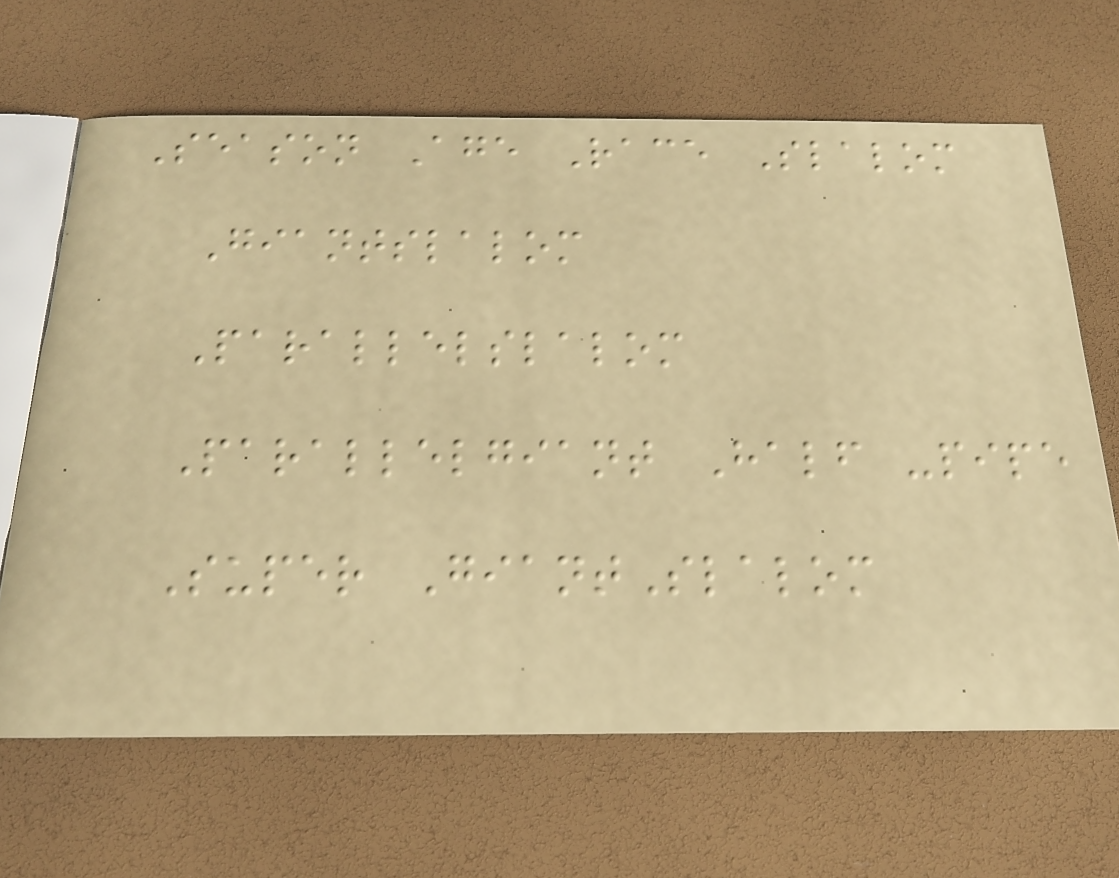Season Age Race Slalom
Giantslalom
Parallelslalom
Parallelgiant Half -pipe
Super GiantSlalom
